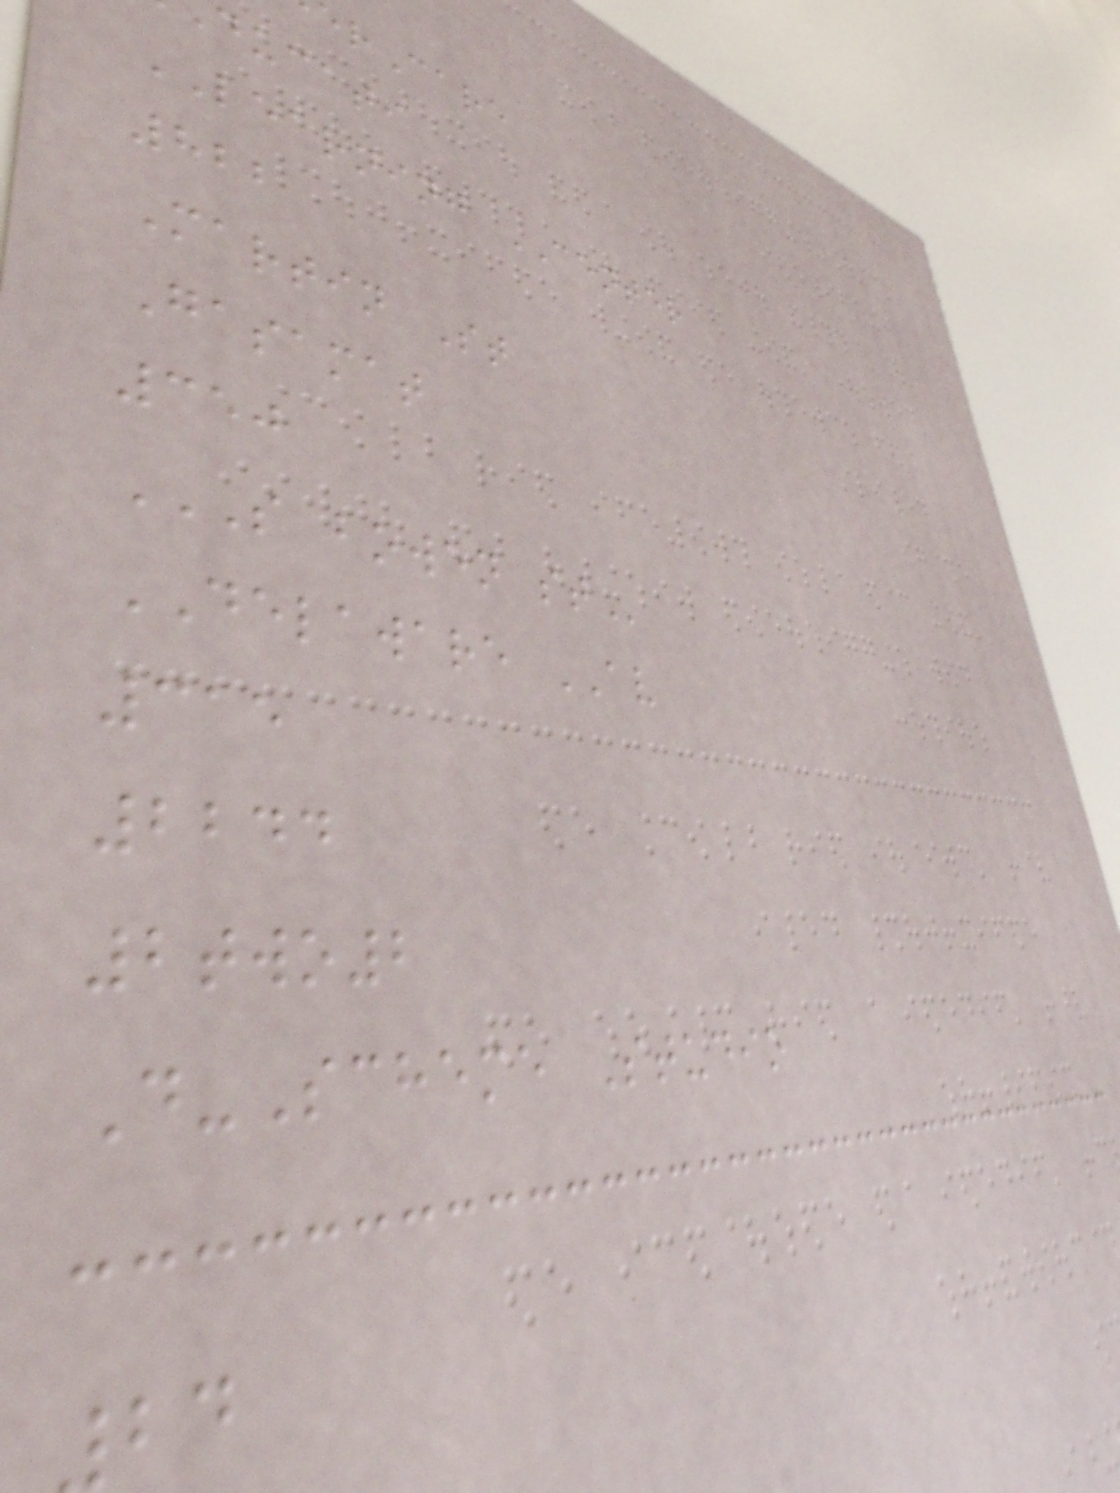erCare
ducati
LEARNING CENTER
822
Martin St
Gasamat
350
S BOWEN ST
DELAWARE AV
315
2244
2two2
D-Scheme Studio
